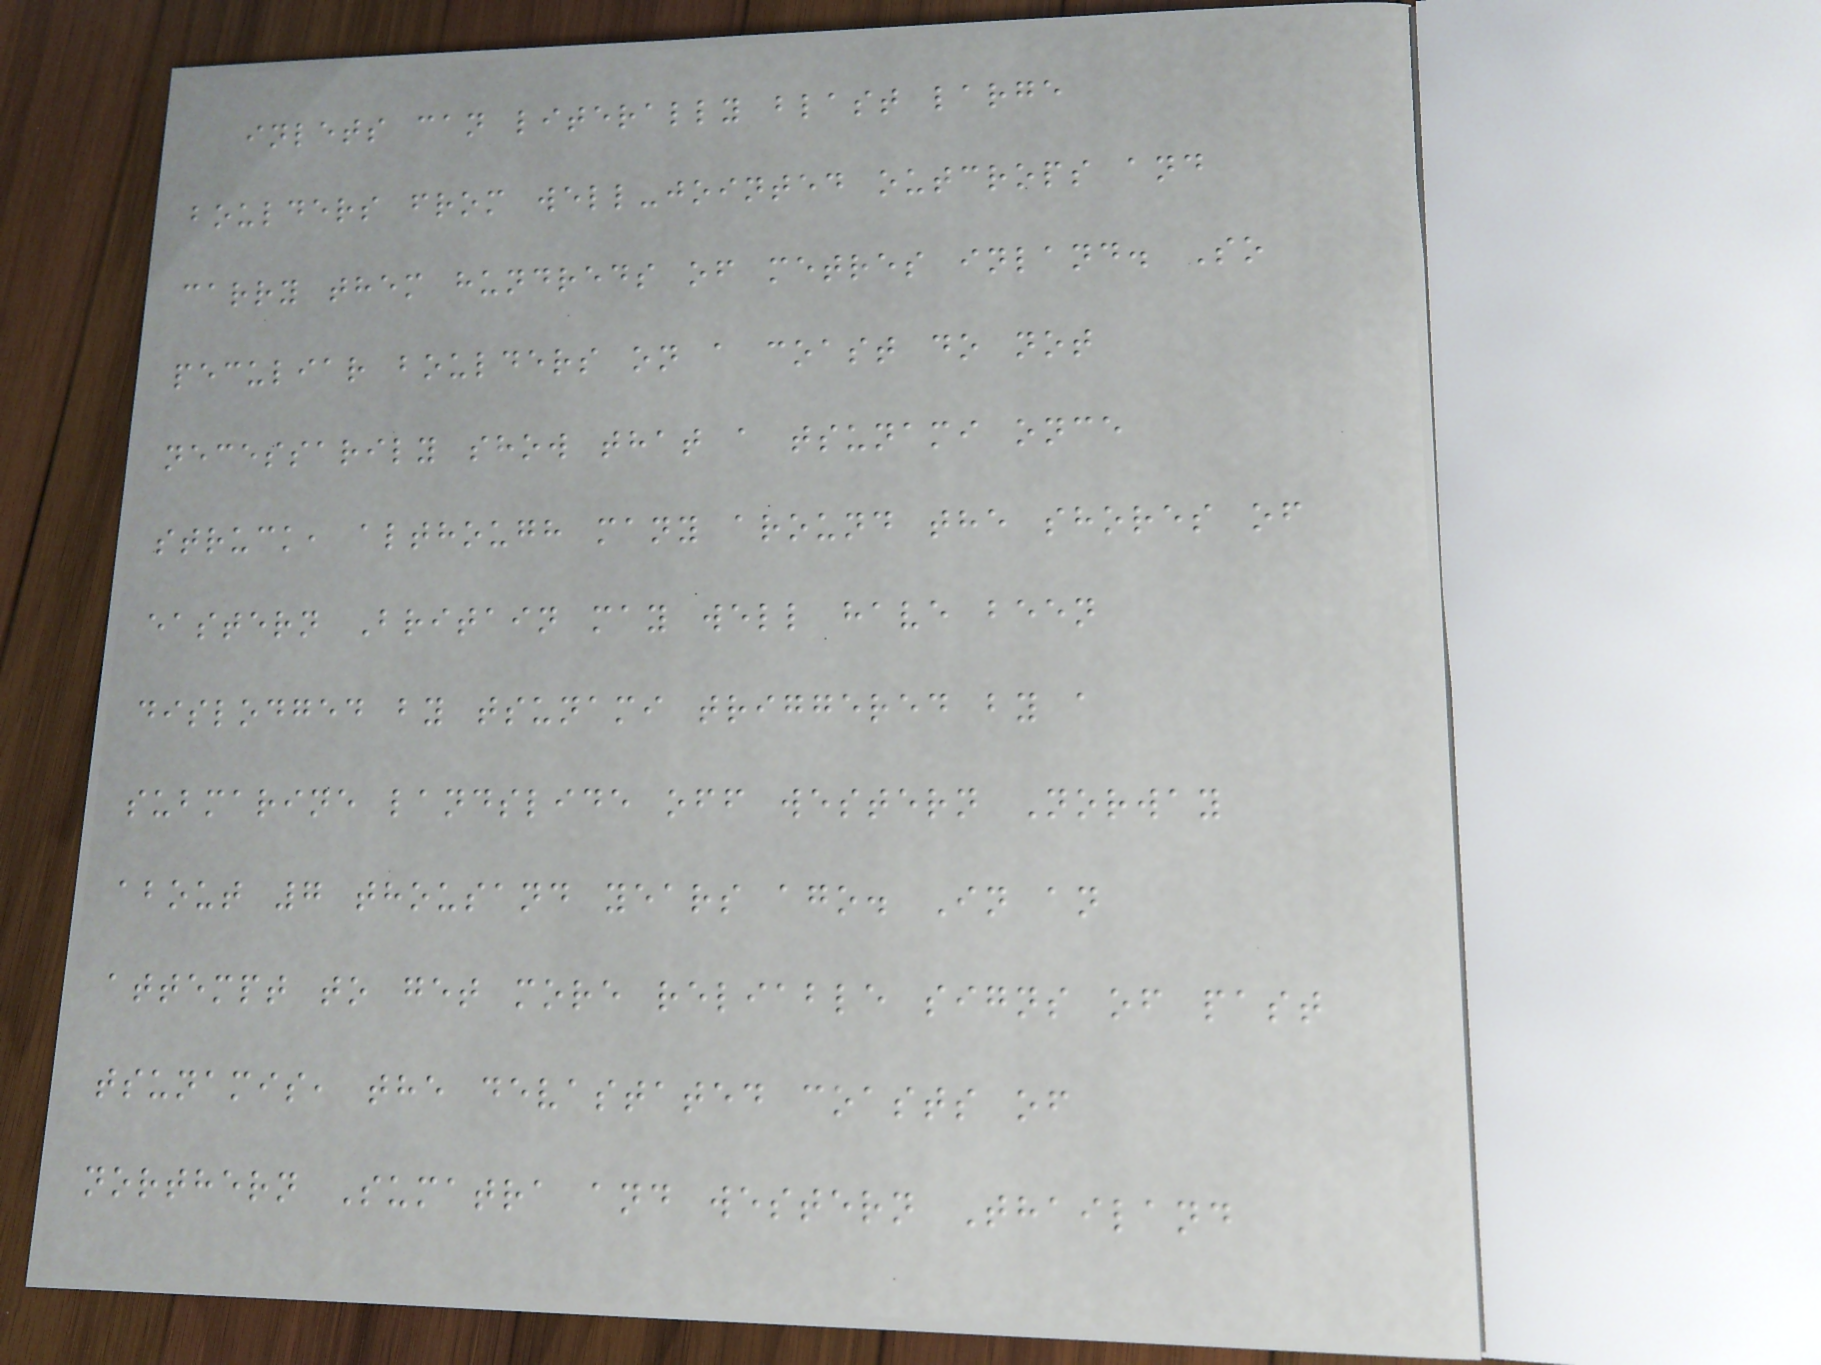inlets can literally blast large
boulders from well-jointed outcrops and
carry them hundreds of metres inland. So
peculiar boulders on a coast do not
necessarily show that a tsunami once
struck, although many around the shores of
eastern Britain may well have been
dislodged by tsunami triggered by a
submarine landslide off western Norway
about 7 thousand years ago. In an
attempt to get more reliable signs of past
tsunamis, the devastated coasts of
northern Sumatra and western Thailand
